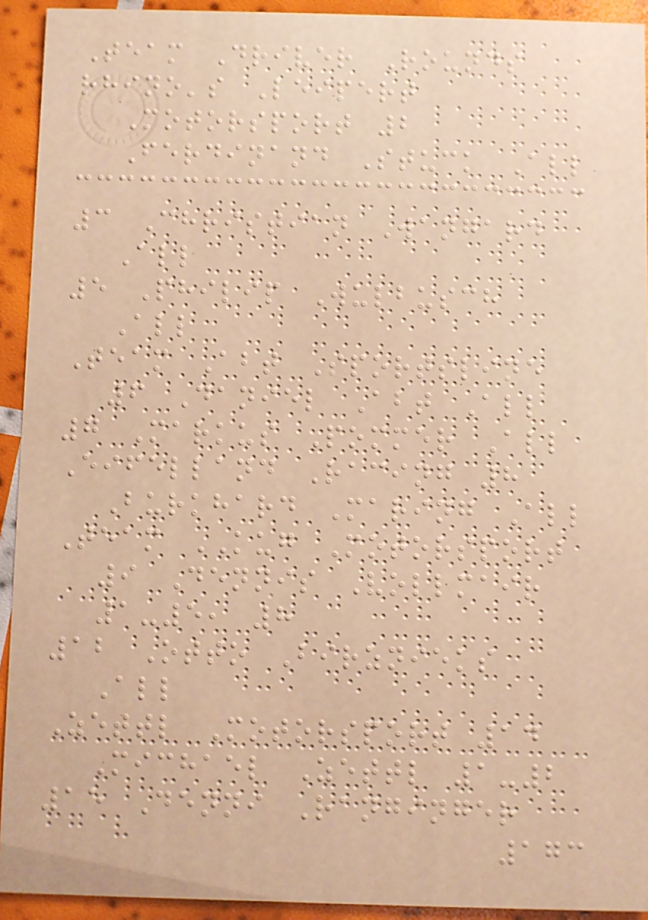Team Driver Rounds
rhino's Leipert
Motorsport 2
Ferdinand Stuck All
3 Christian Wangard
All
5 Philip Wulbusch
All
Team Abt Sportsline
6 Daniel Abt All
7 Markus Pommer All
Eifelland Racing 8
Burkhard Maring All
Team KUG Motorsport
9 Dennis Vollmair
1-5, 8
12 Otto Birznieks
All
Zettl Motorsport 14
Michael Zettl 1-2
15 Denni Ranginger
173
